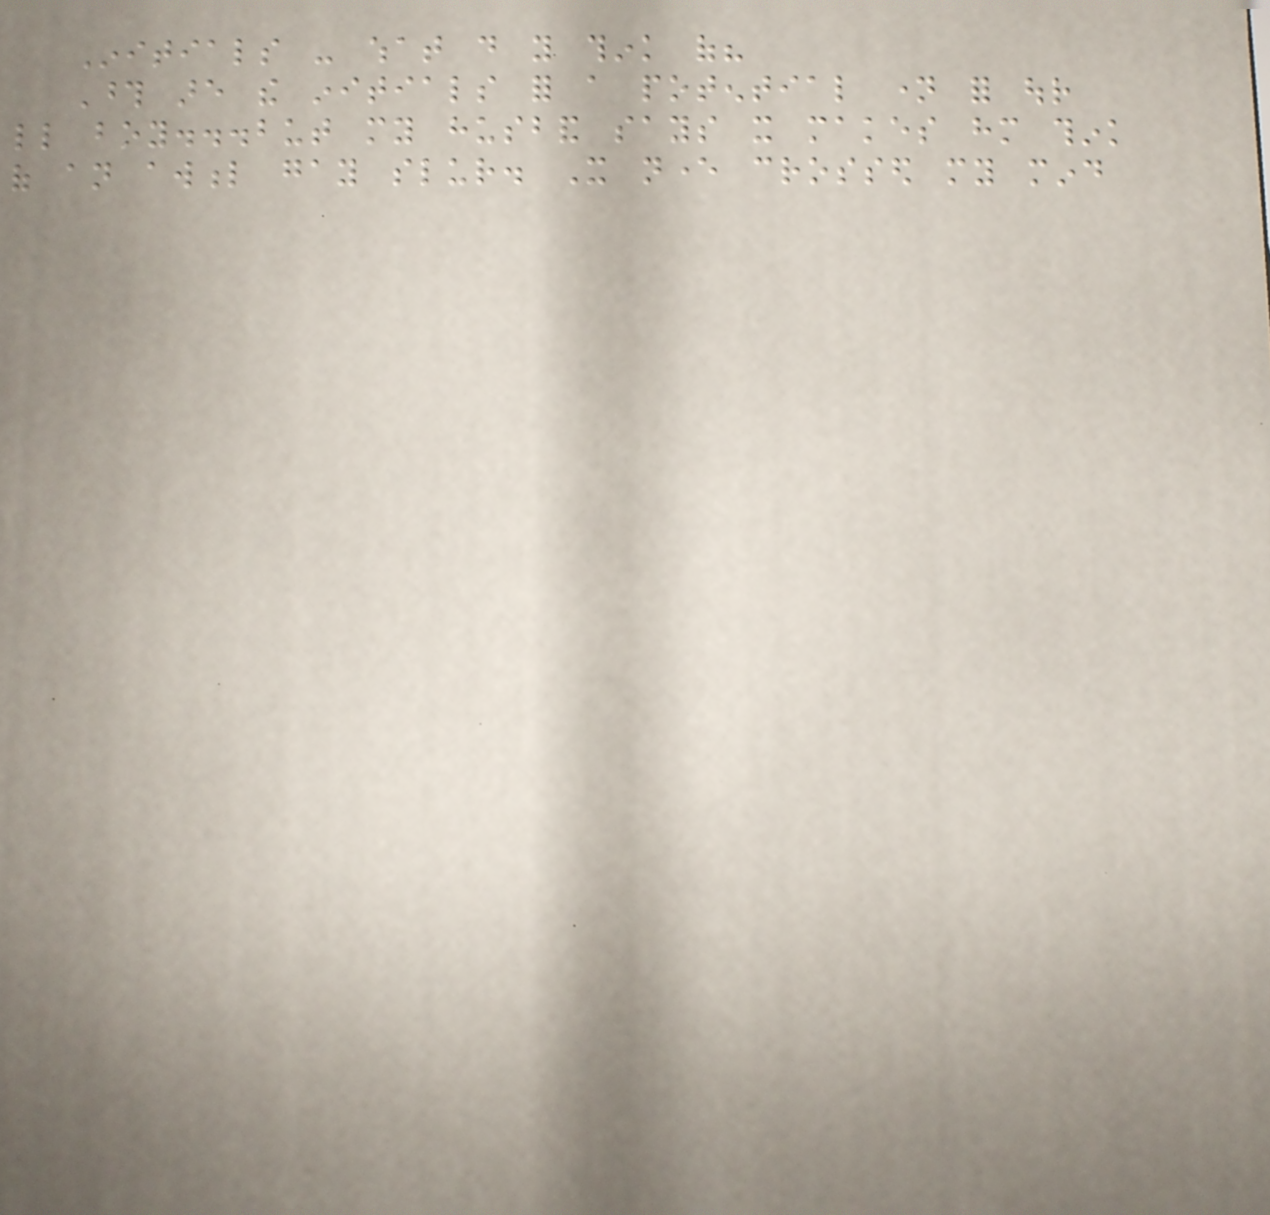Initials - what do you think of?
Those are the initials for a potential name for our
little boy...but my husband says it makes him think
of an awful gay slur. It never crossed my mind
